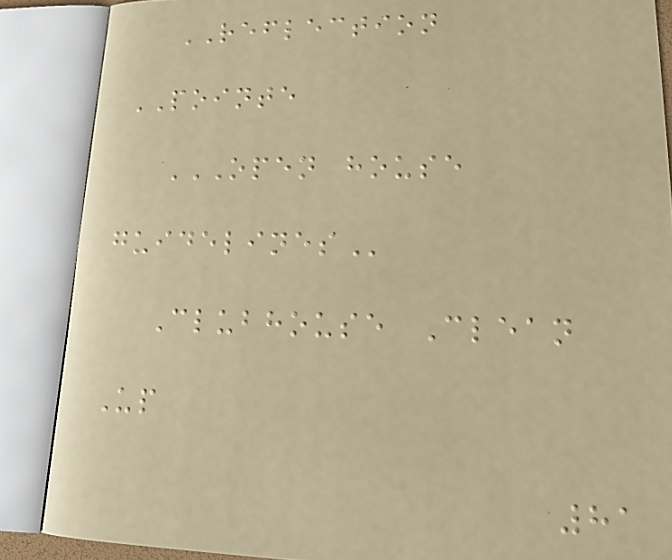REFLECTION
POINTE
OPEN HOUSE
GUIDELINES
Clubhouse Clean
Up
81
